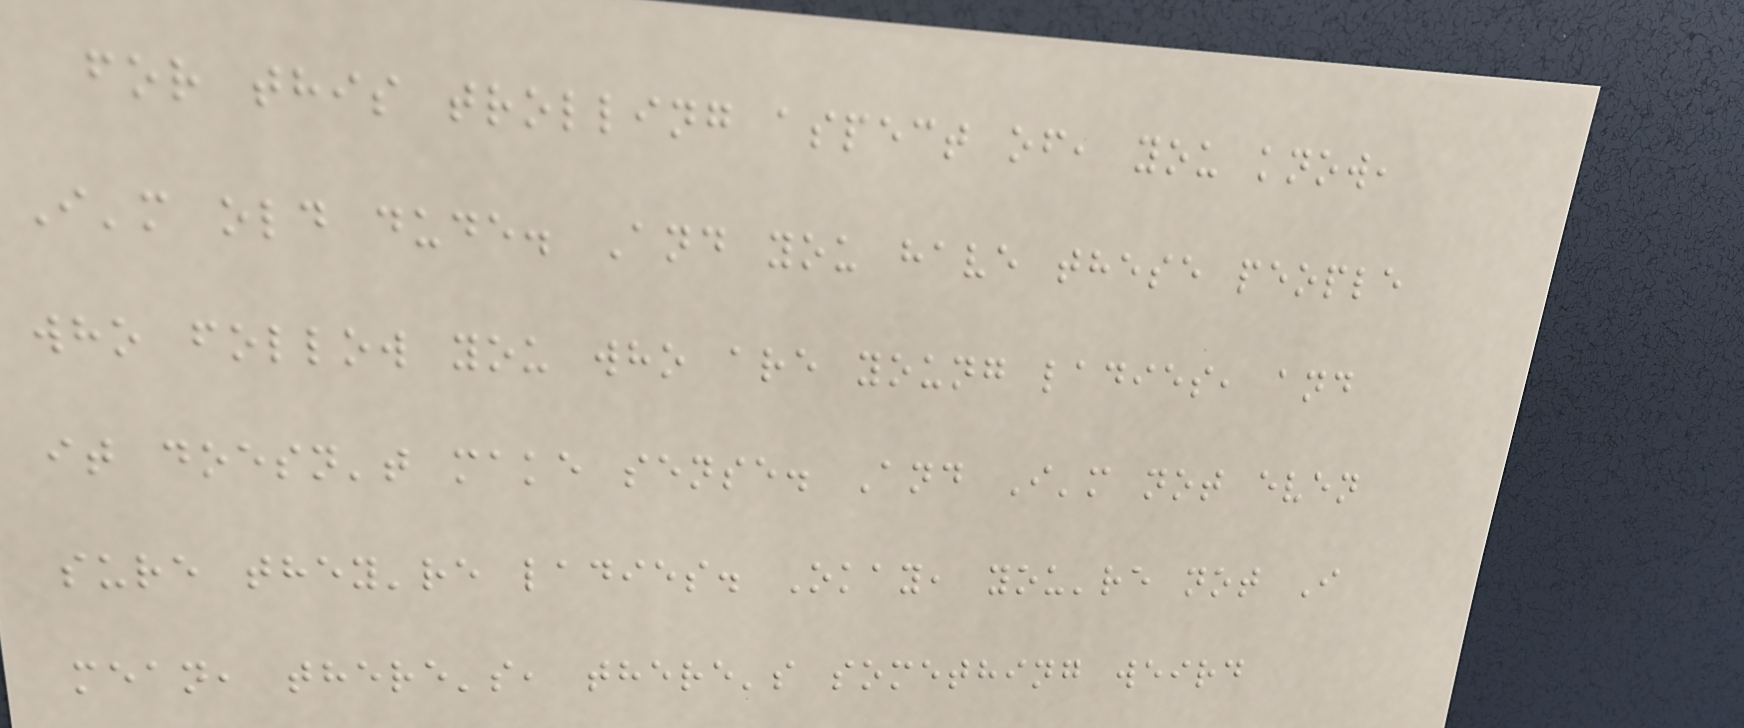for this trolling aspect of, you know,
I'm old dude. And you have these people
who follow you who are young ladies, and
it doesn't make sense. And I'm not even
sure they're ladies. Okay, you're not I
mean, there's, there's something weird
